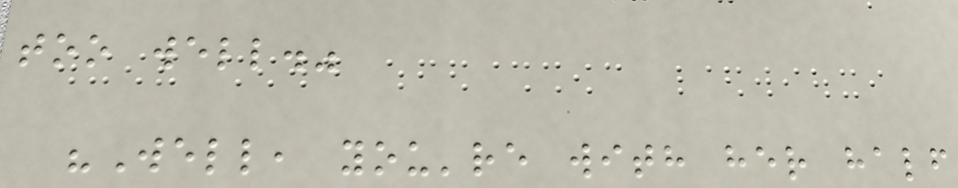too well."
"Well, you're with her half
